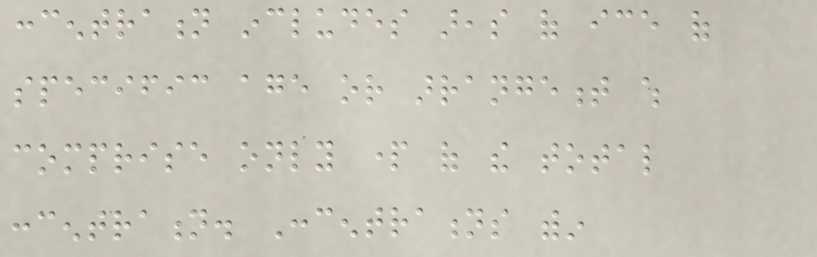concentration includes areas of ice of
specific age or arrangement which
comprise only part of the total
concentration. Concentrations within
